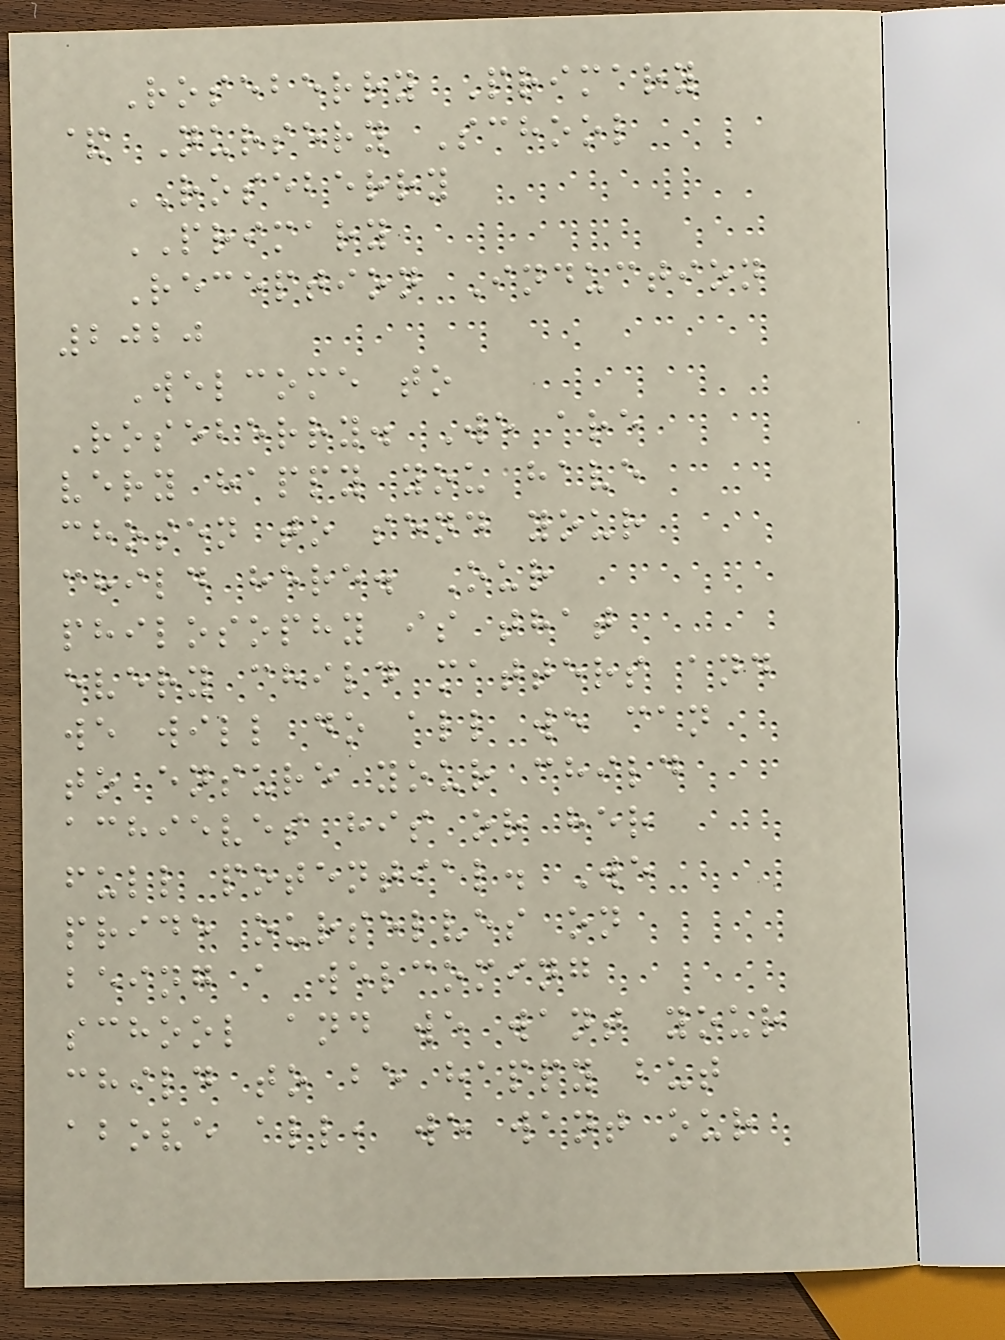Roseberry Primary
& Nursery School
ROSEBERRY
PRIMARY
Reception Induction
2020
Welcome to
Roseberry. We are
very happy you have
chosen to send your
child here. Our
philosophy is that
every child matters and
we will do all we can
to ensure your child
achieves his or her
full potential. We
pride ourselves on
being a welcoming
school and we want your
child to be happy but
above all, we want our
